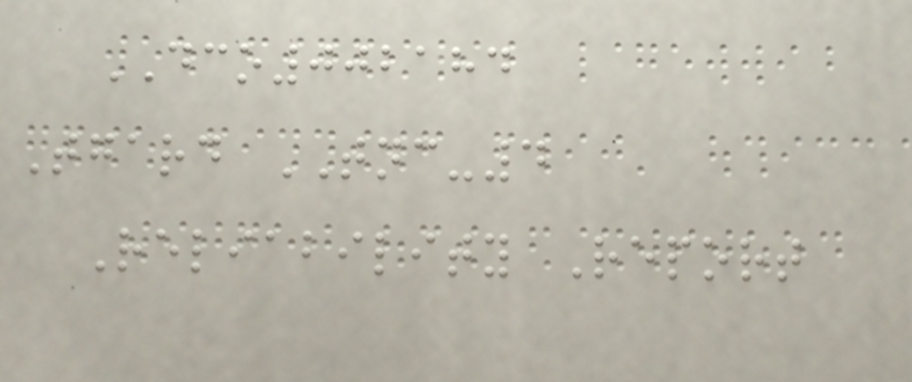DCO002184
Tgard TNC-4
Reliability Report
